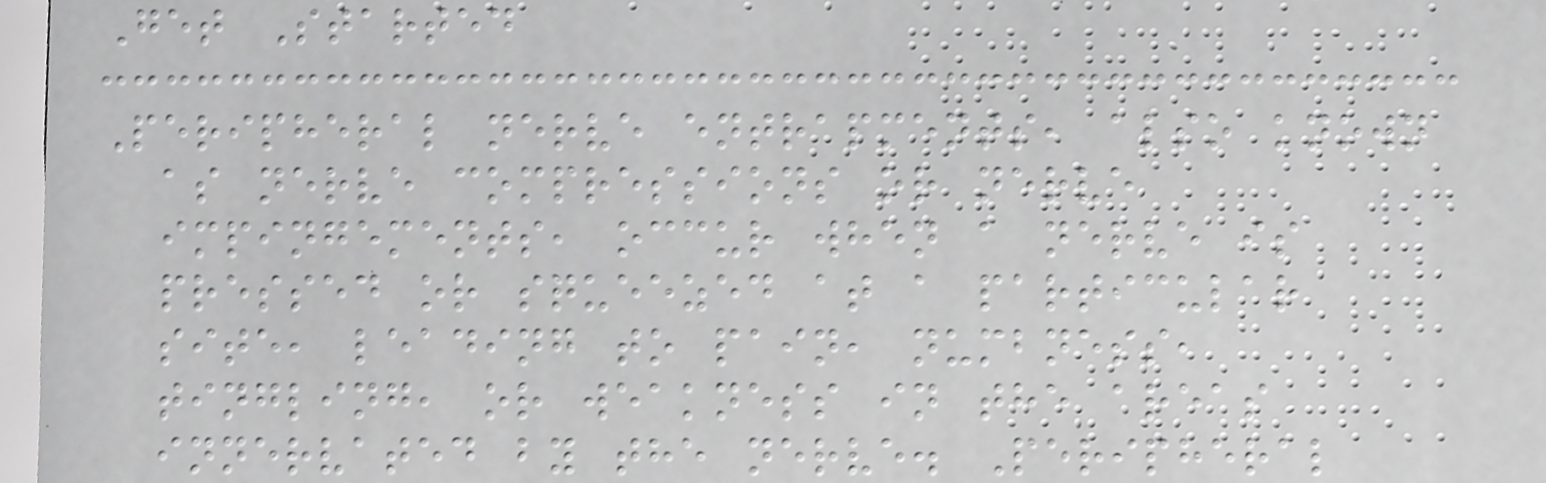Get Started
Peripheral nerve entrapments, also known
as nerve compressions or nerve
impingements, occur when a nerve is
pressed or squeezed at a particular
site, leading to pain, numbness,
tingling, or weakness in the areas
innervated by the nerve. Peripheral
